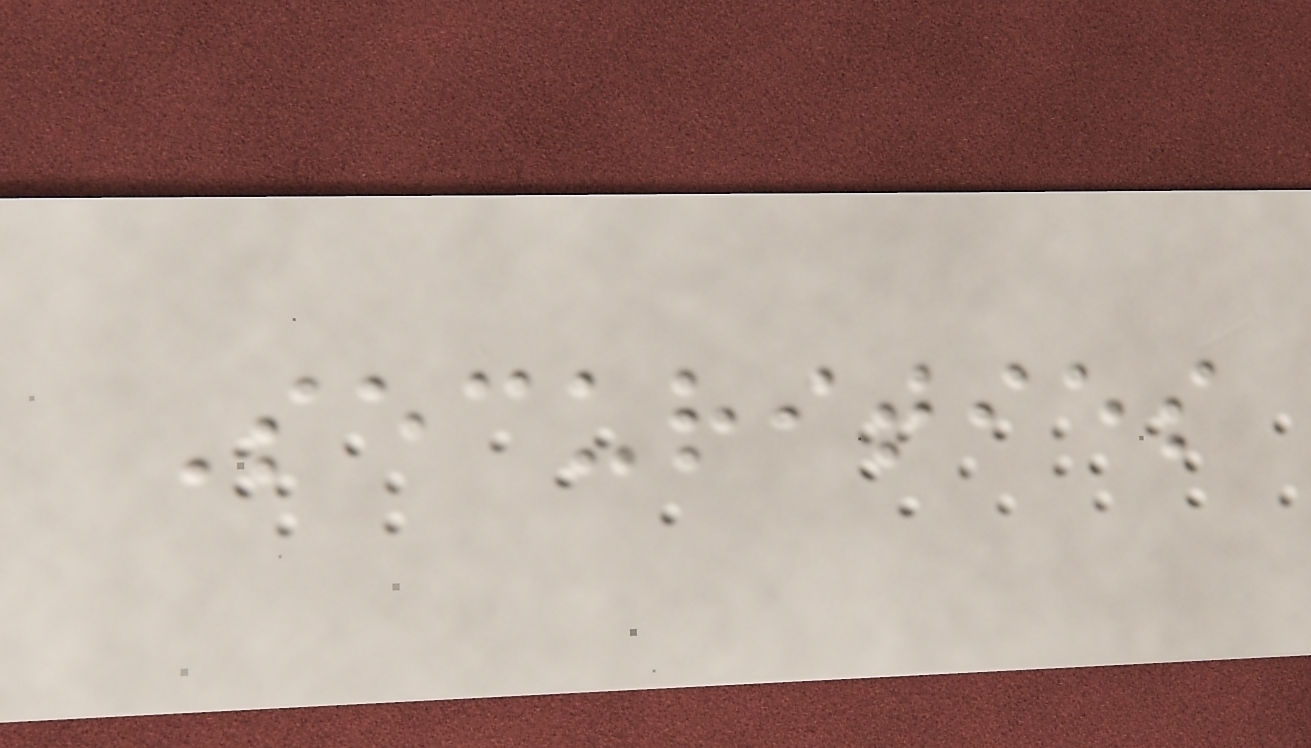Securities
